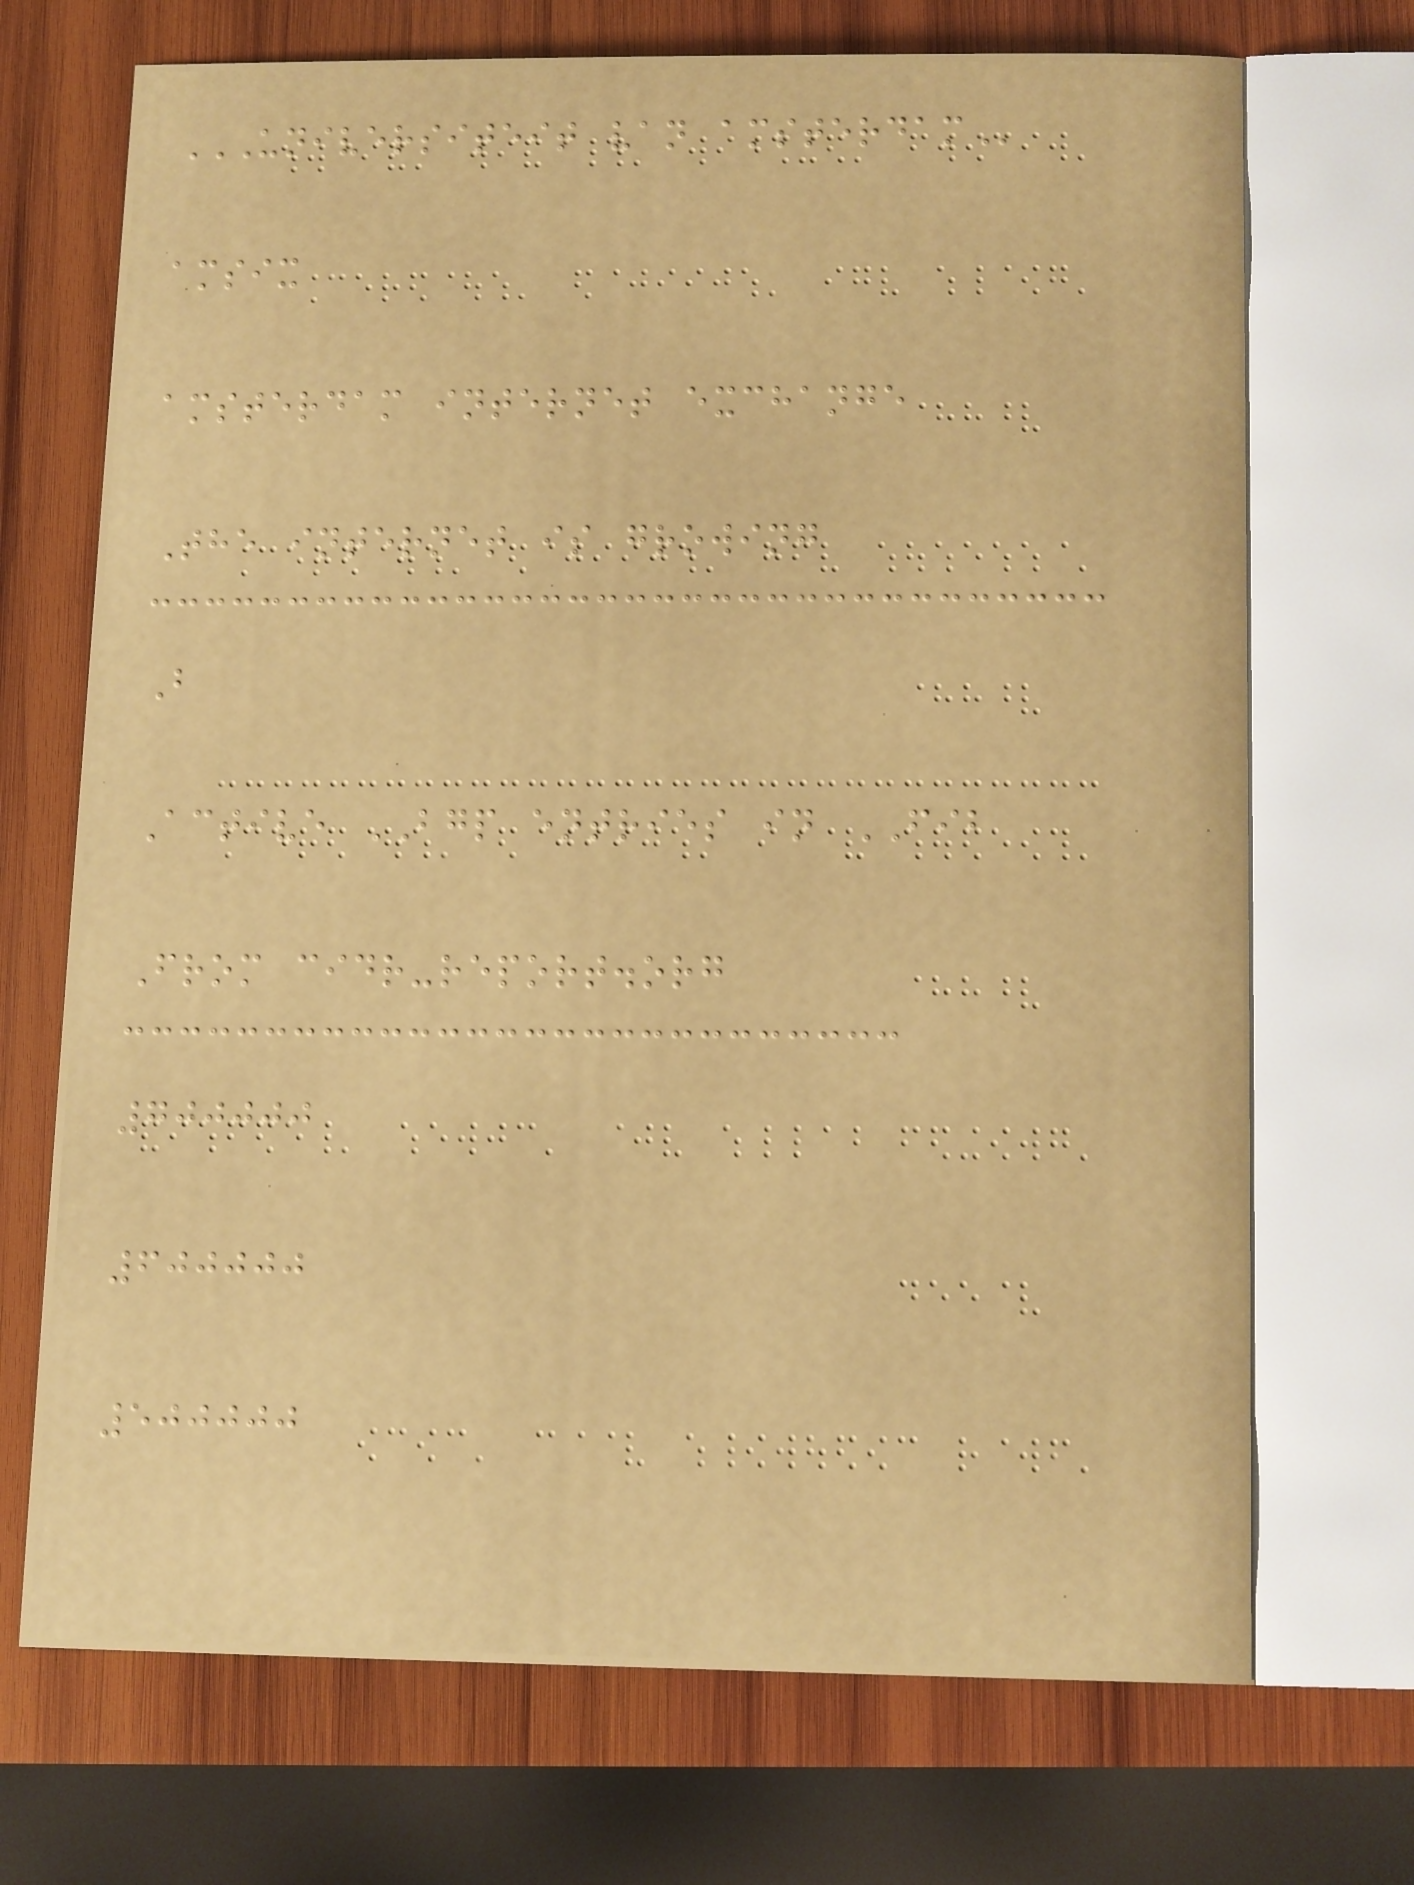UNIVERSITEIT VAN AMSTERDAM
amsix
amsterdam internet exchange
The internet is growing
B
Active BGP entries in FIB
From cidr-report.org
700000
600000
500000
